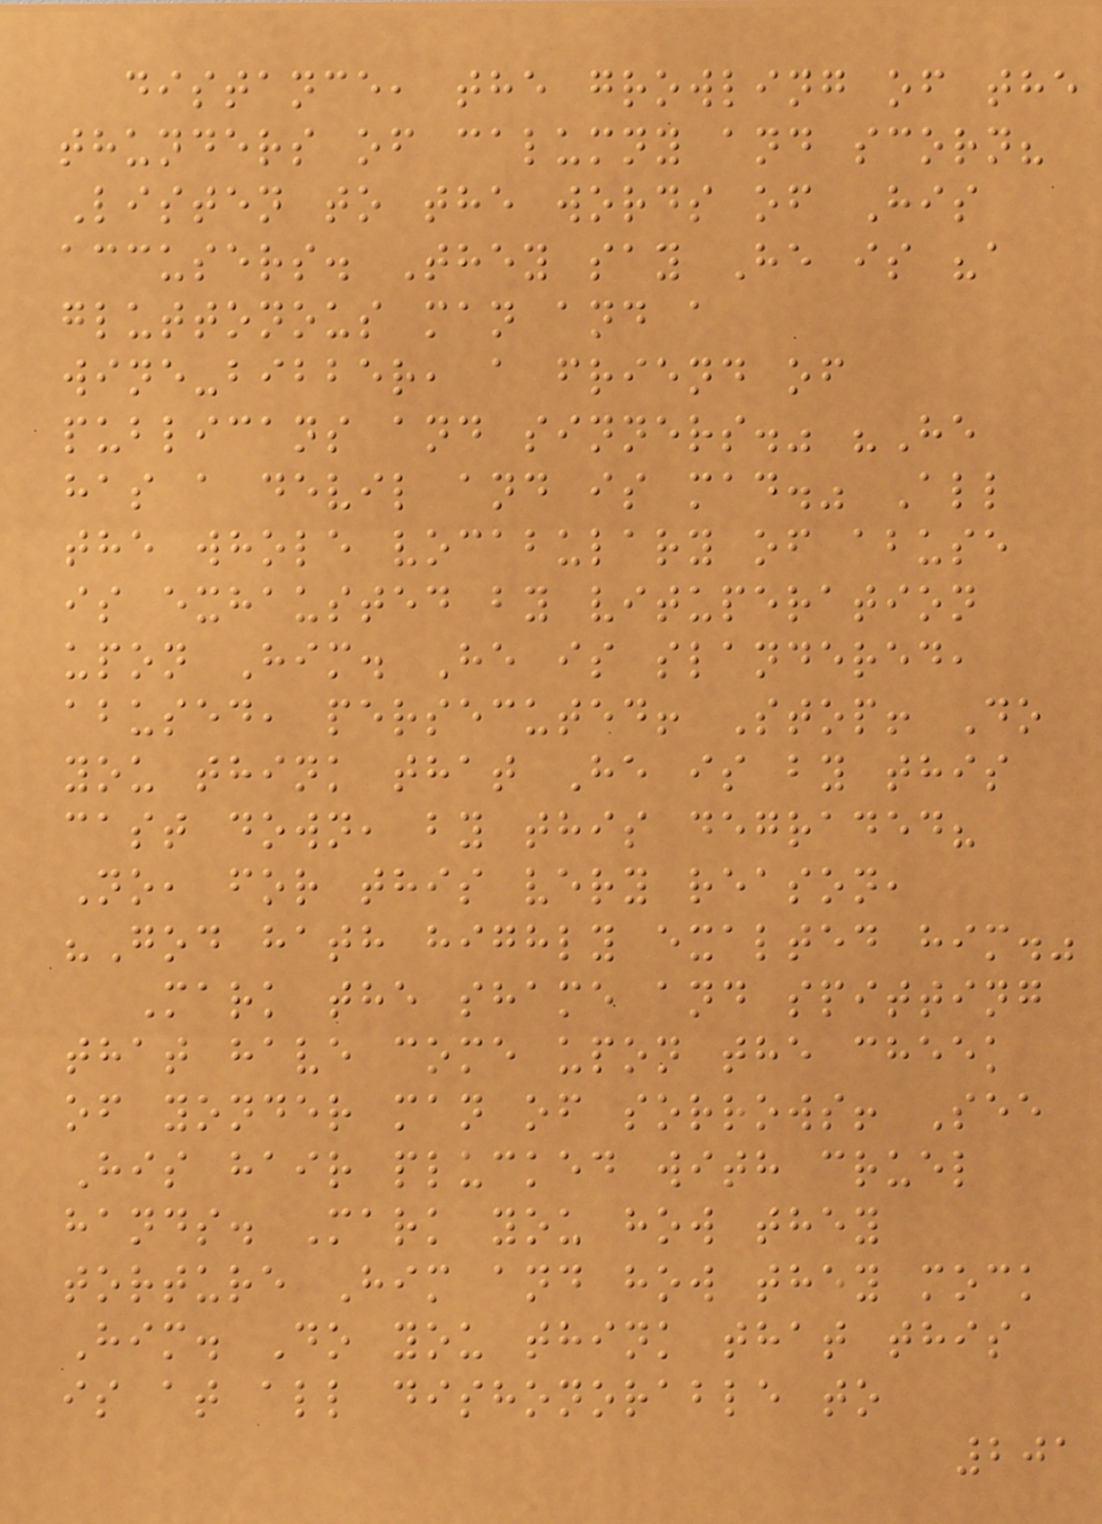distance, the growling of the
thunders of calumny and scorn?
Listen to the words of His
accusers. They say He is "a
gluttonous man and a
wine-bibber, a friend of
publicans and sinners." "He
has a devil and is mad." All
the whole vocabulary of abuse
is exhausted by vituperation
upon Him. He is slandered,
abused, persecuted! Stop! Do
you think that He is by this
cast down, by this degraded?
No, for this very reason,
"God hath highly exalted him."
Mark the shame and spitting
that have come upon the cheek
of yonder man of sorrows! See
His hair plucked with cruel
hands. Mark you how they
torture Him and how they mock
Him. Do you think that this
is at all dishonorable to
201
